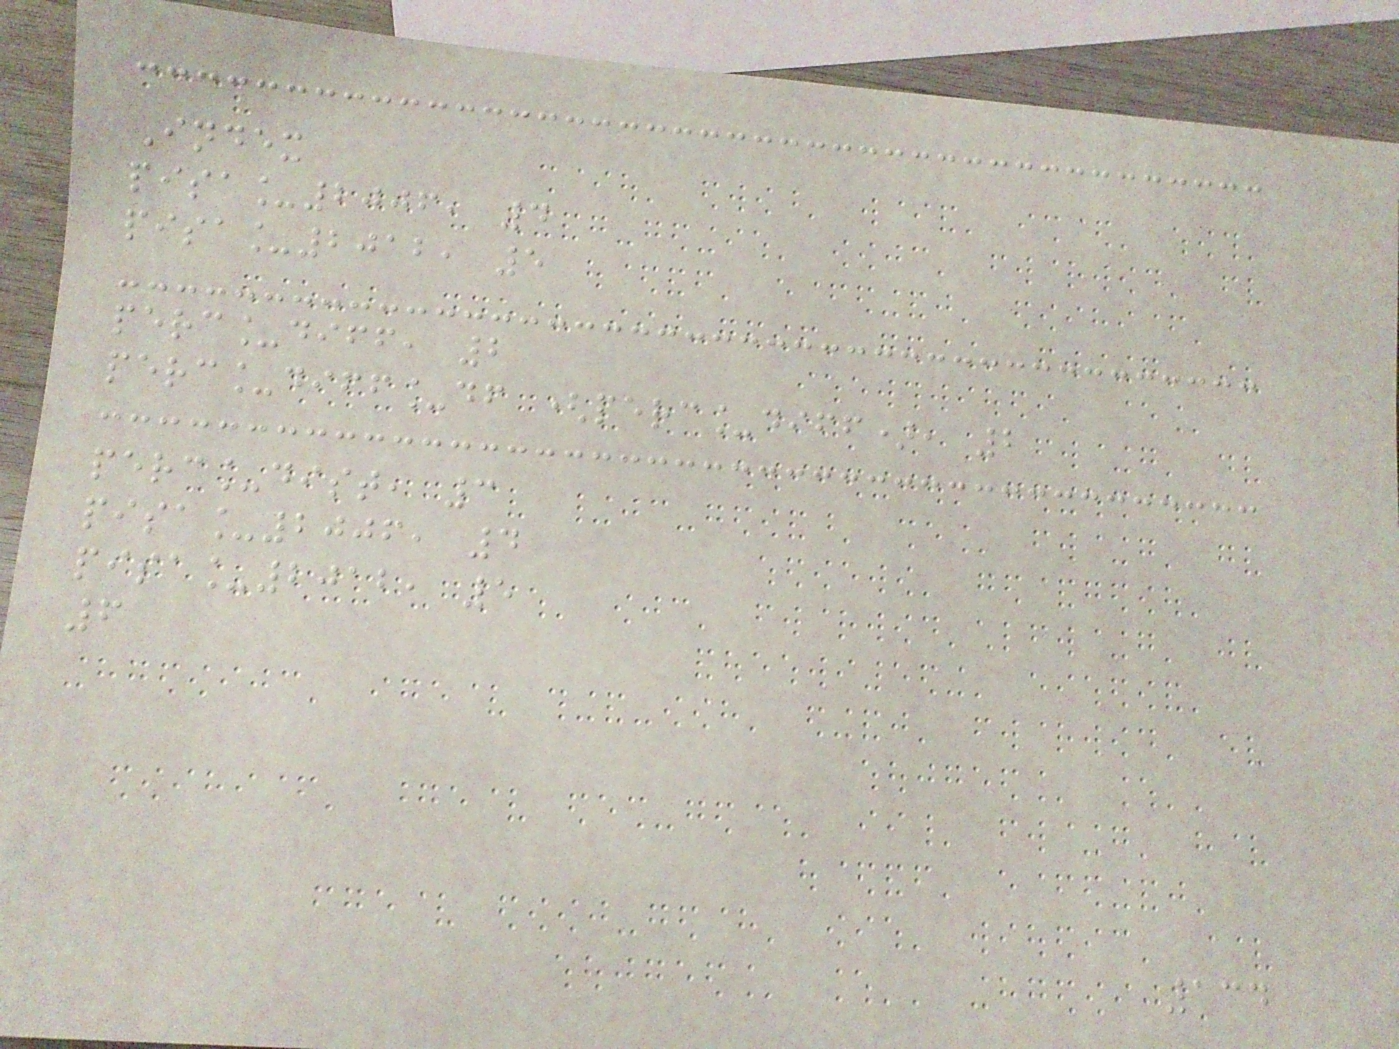Index
pisa_2006, 4
pisa_2012, 5
perc_diff, 2
perc_diff_df (perc_diff), 2
perc_dist, 3
pisa_2006, 4
pisa_2012, 5
6
134
